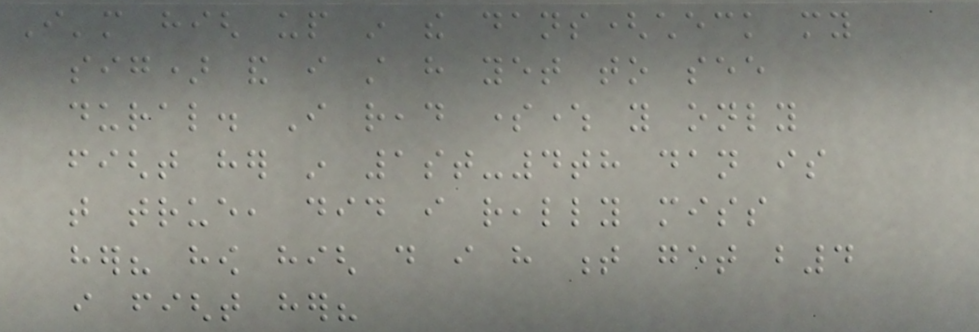I'm high up in the dans(check my
sig) and i still have yet to see
dural. I read somewhere you only
fight her in 1st-4th dan is
that true, did i really miss
her? how high do i have t get b4
i fight her?
